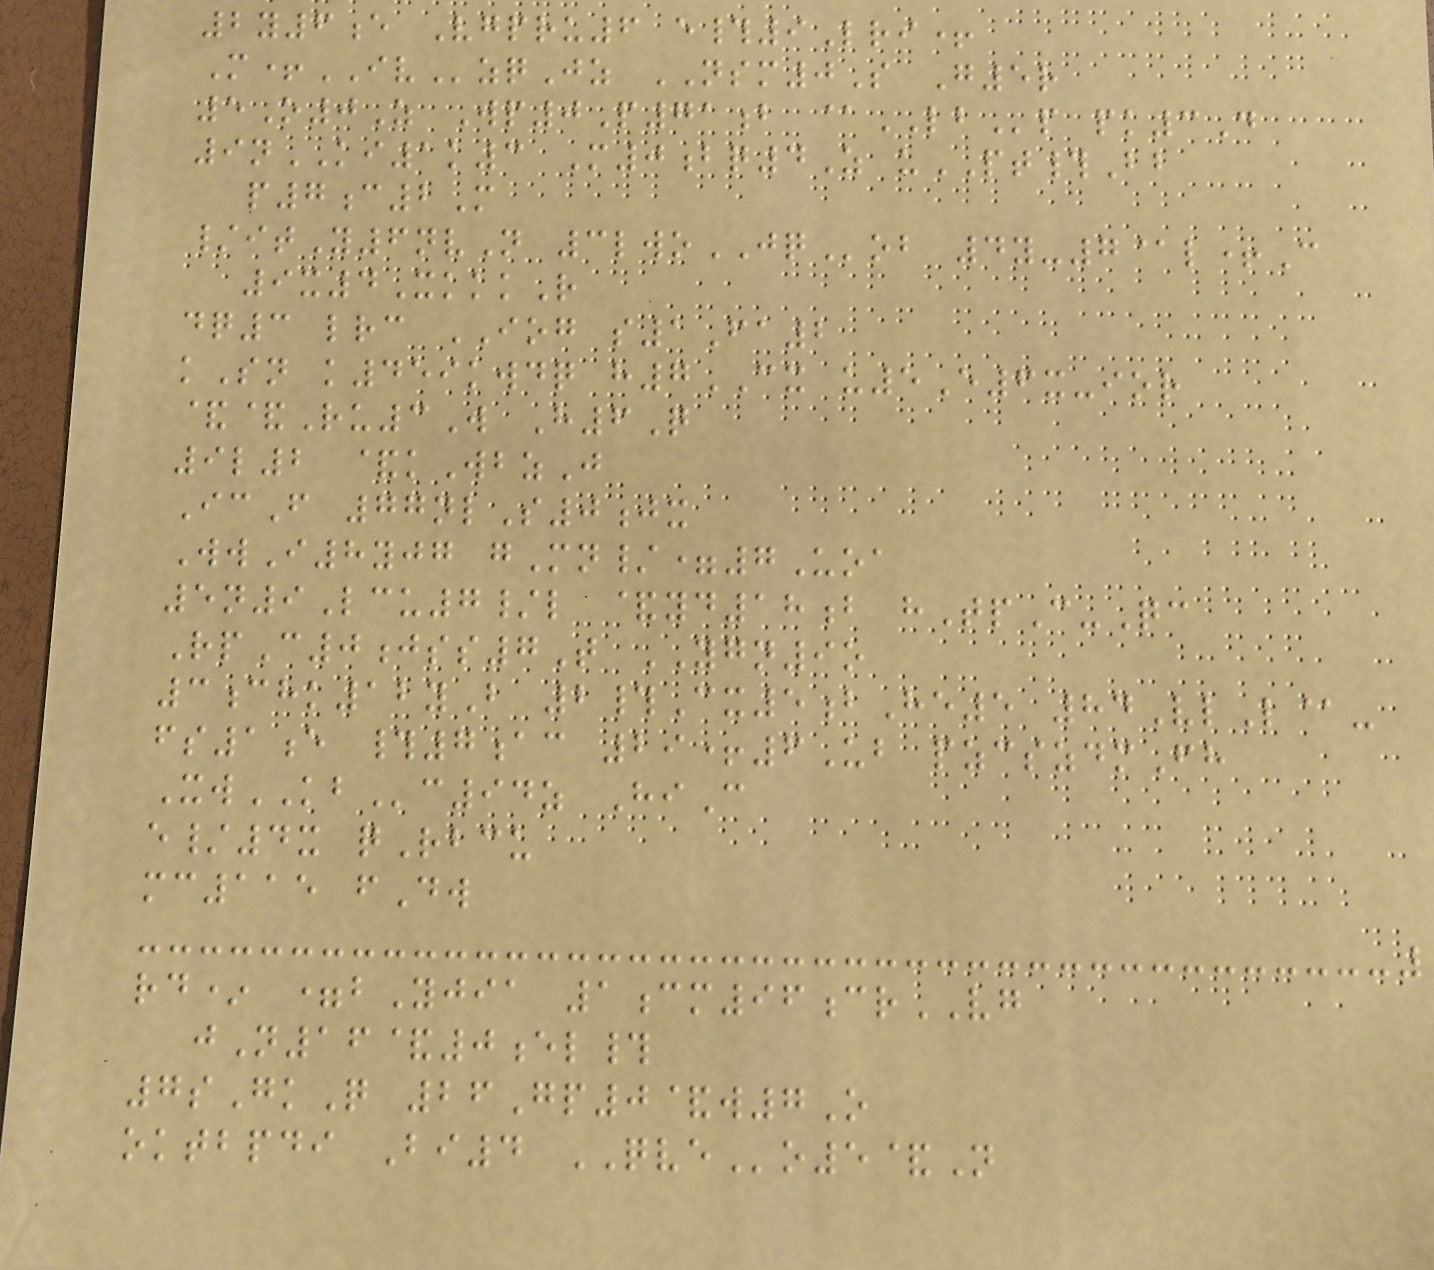2y6e Vgpru6 e#9Lri+
M+IVzqJz NSM0S G5r
5O0Z Wp0P71b @LBp pk3D
9nKI1k3 M0bq4Z uPT#Bb
p7c2M
/itY6nvN 3lwoJQob 4y-7@l+C
9x4XkkkR
dq3 lrc IOG s1Fa2
kSn k459kwdq h7CX u5E6x-ior
&&Ru3W H6Q
9l2 &kWbzJ
IcF 77nlS0jx
WwI8yjg gMn/=7Uoa
5n9Lcu7/l &yd18b hTpC-Qc
RpC0jss7T YGN9o
3chk12yB 2#Cx5bHe5 84VlL@-
fs1e #7ac 29+6Ub pzcszdmFh
XwKBc94z HiC
e/4x qRbcu
mc115 fDw
rd* =bYjia 1cm96crVG
jN16&0el#
7sGkQ 26Gp0&w7O
oktbpdi Bi4 QVEo5&N
